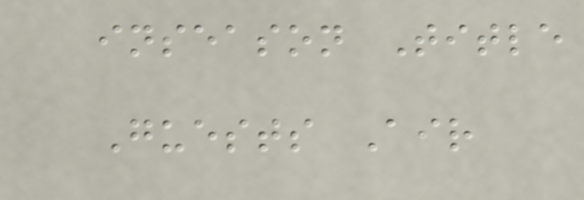inseason Title
Guests Air
